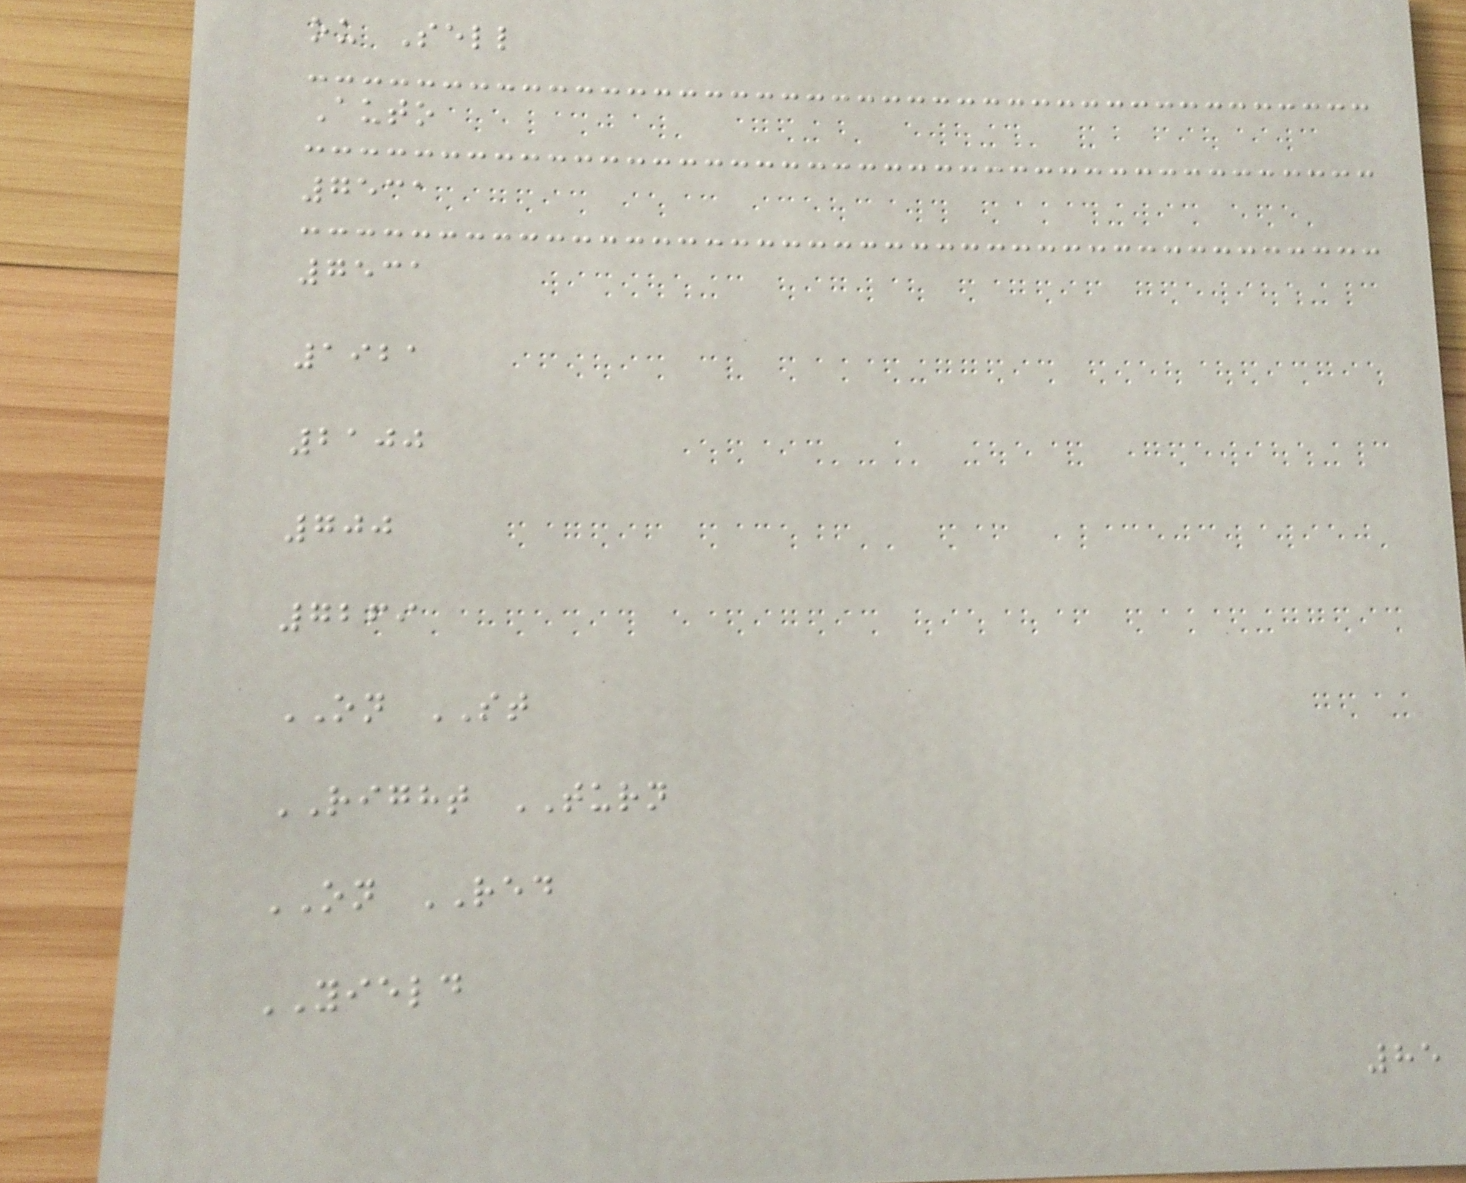ou Sell
Auto
7531
7531
1921
2100
700
7269
ON ST
RIGHT TURN
ON RED
YIELD
85
